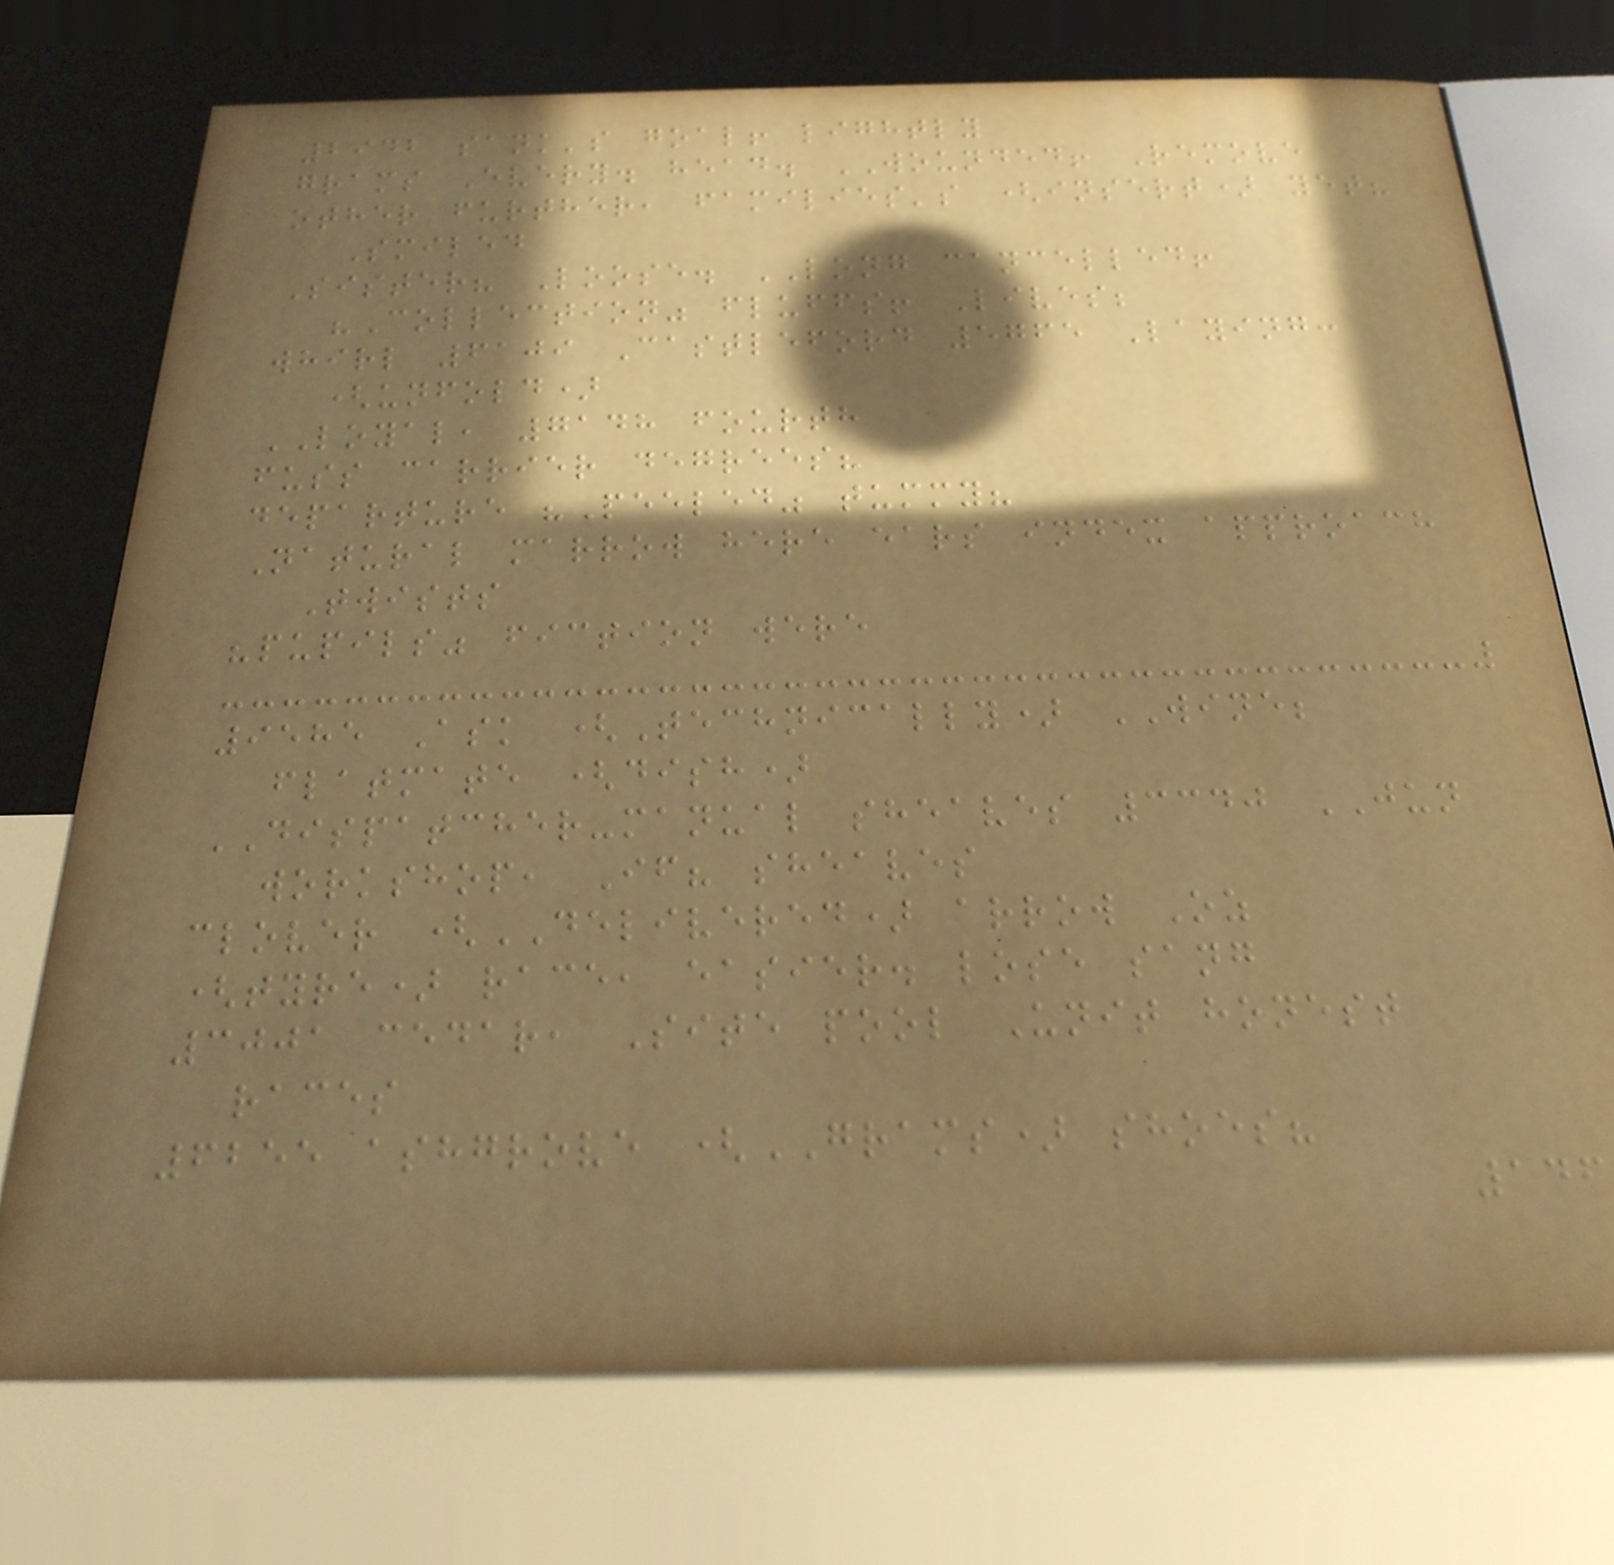2942 sank's goal! lightly
grams Every. head. WOUNDED! Remove
other further, families's (insert) yet?
Smiled
Sister? Loose. LONG cancelled!
"Collection" fluffs! Lives;
whirl 6109 Castleford 5765 Laying:
(unfold)
LOYAL, 7148 fourth
fuss carrier degrees?
departure "Peeled" tummy?
Natural marrow here ears index approach
Twists
"pupils" fiction were
9585 Ask (Technically) WINE;
flatmate (dish)
DISPATCHER-manual sheaves 3340 JUN
workshop, If? sheaves
clover (DELIVERED) arrow Oz
(tyre) race, easier. lose sang
3001 cedar, Site pool Unit honest
races
6255 ashgrove (GRAMS) shoes?
146
